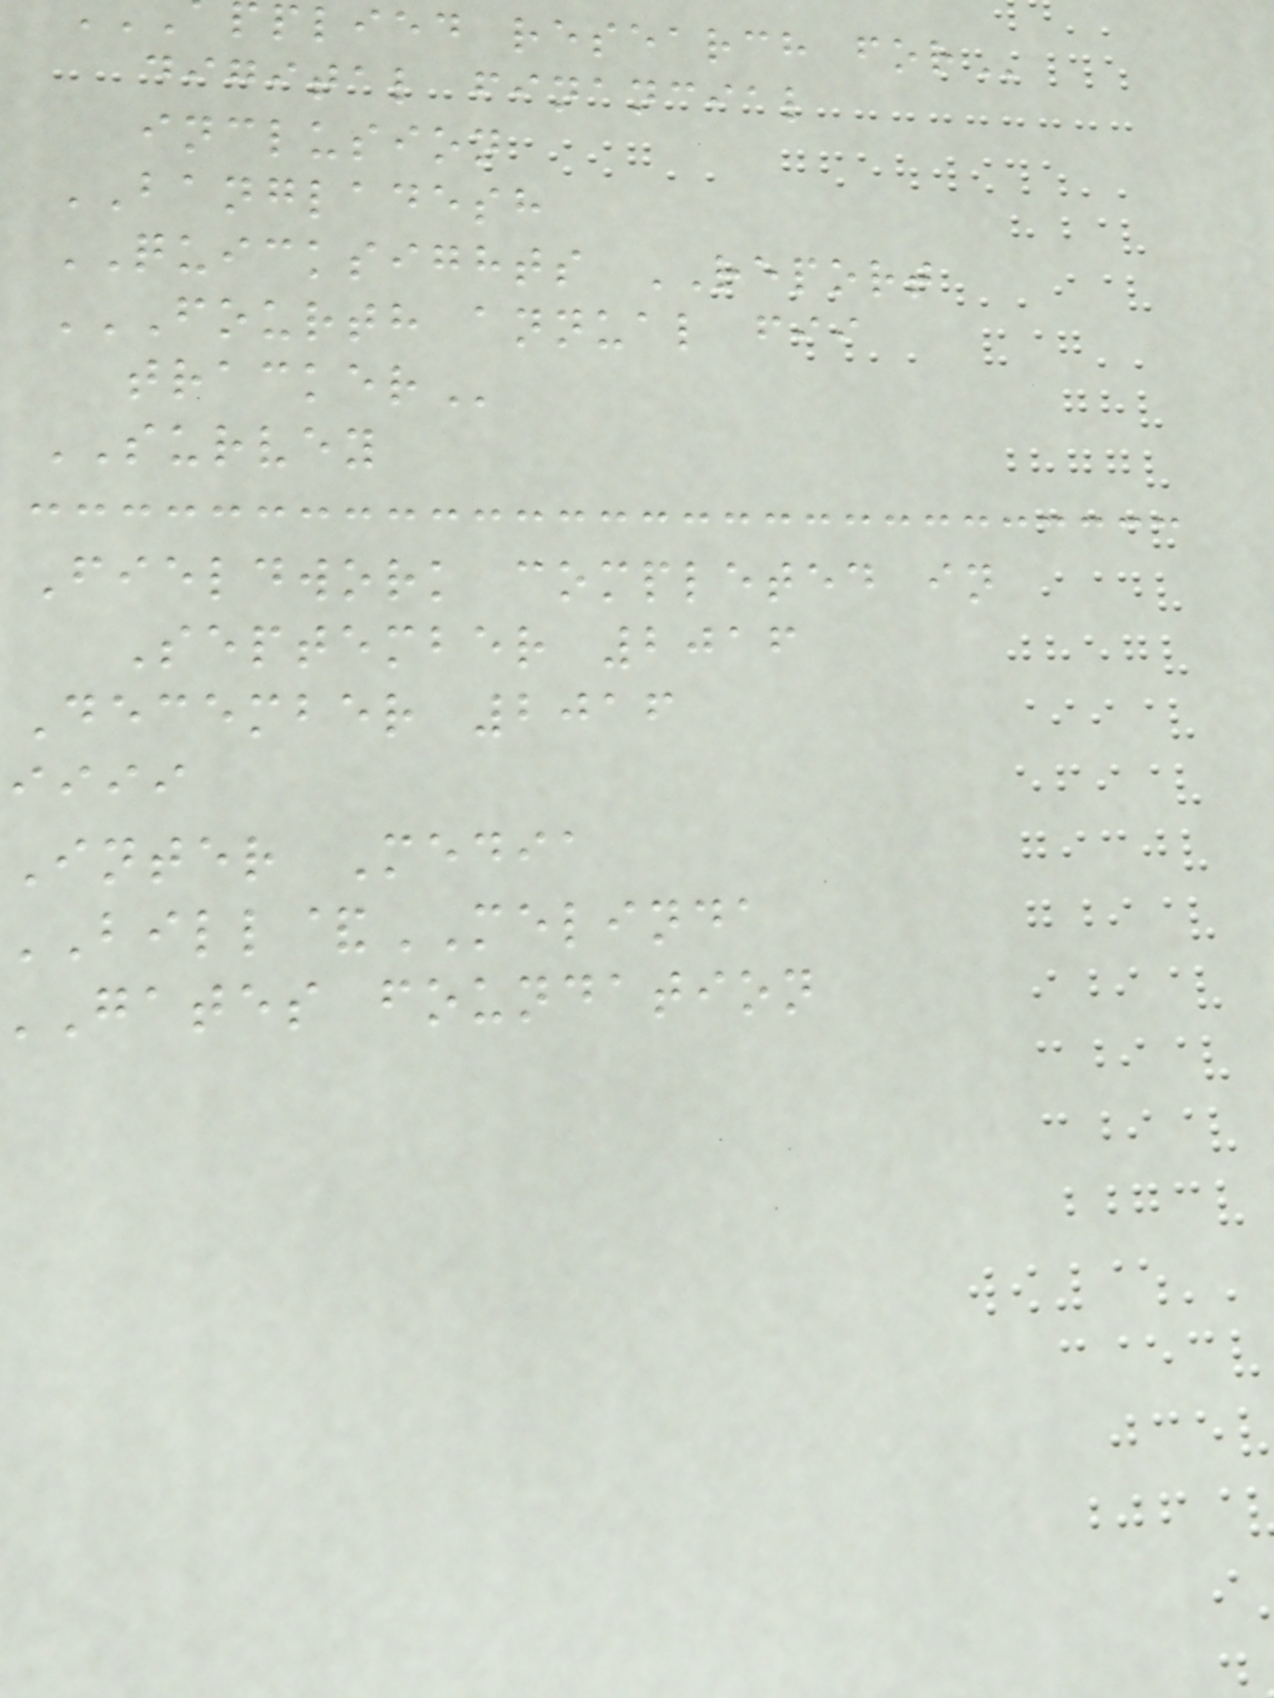plied research
digital financial
inclusion
BANGLADESH
QUICKSIGHTS REPORT
FOURTH ANNUAL FII
SURVEY
Fieldwork completed in
September 2016
December 2016
iiii
Inter Media
&MELINDA
gates foundation
